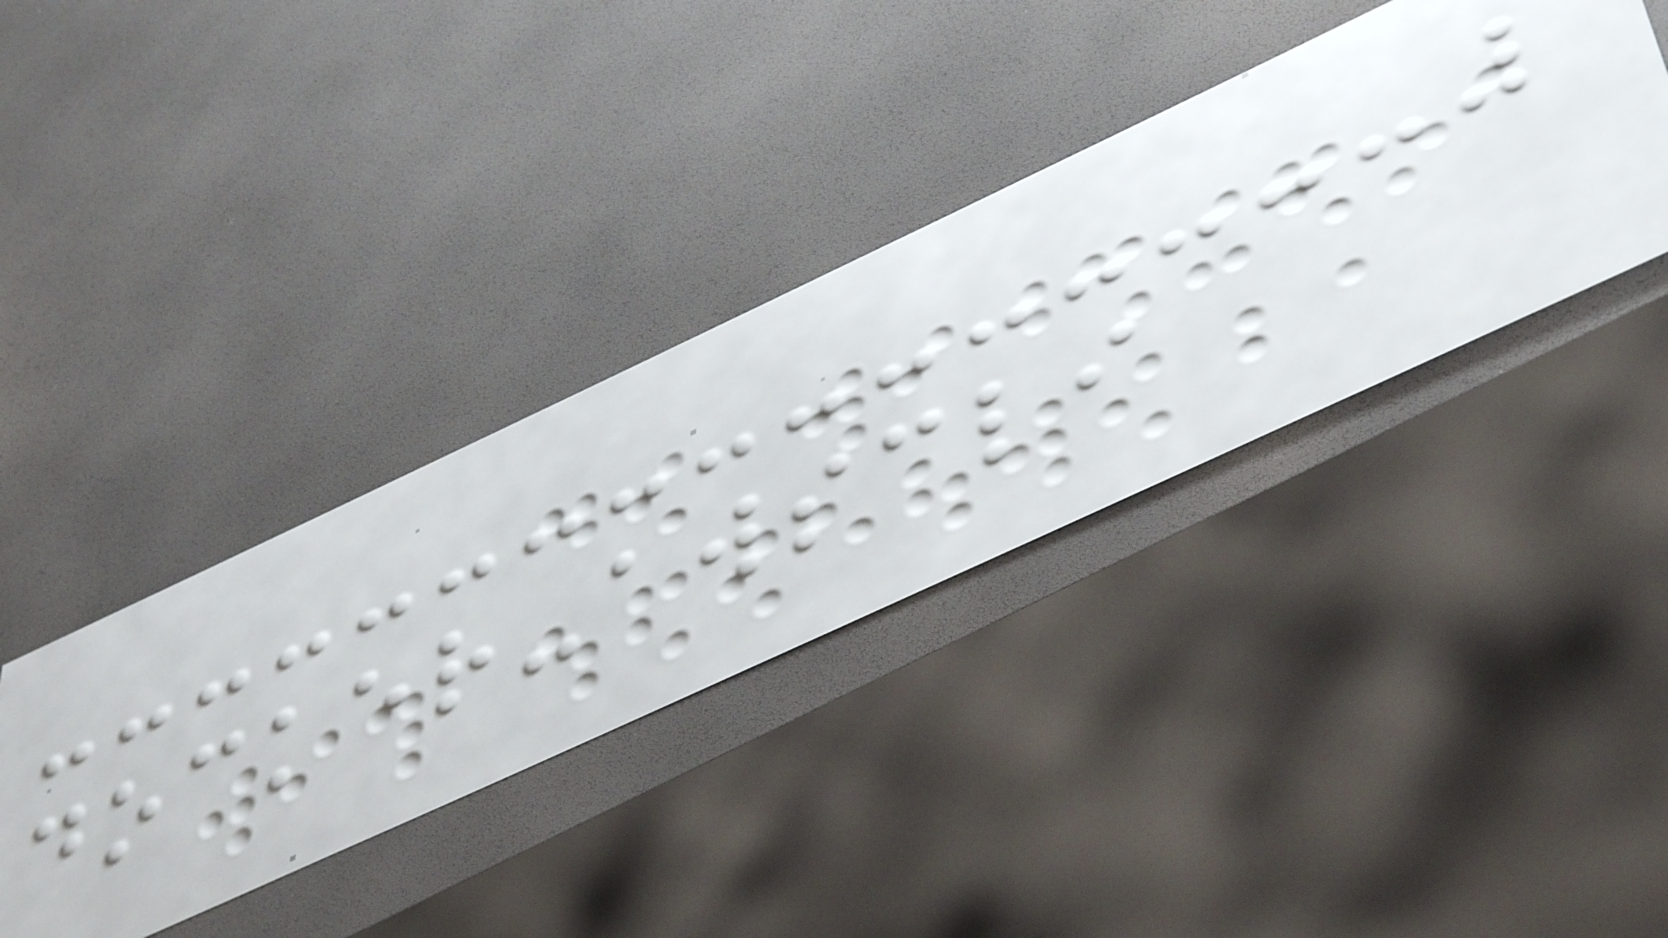docker-awscli
